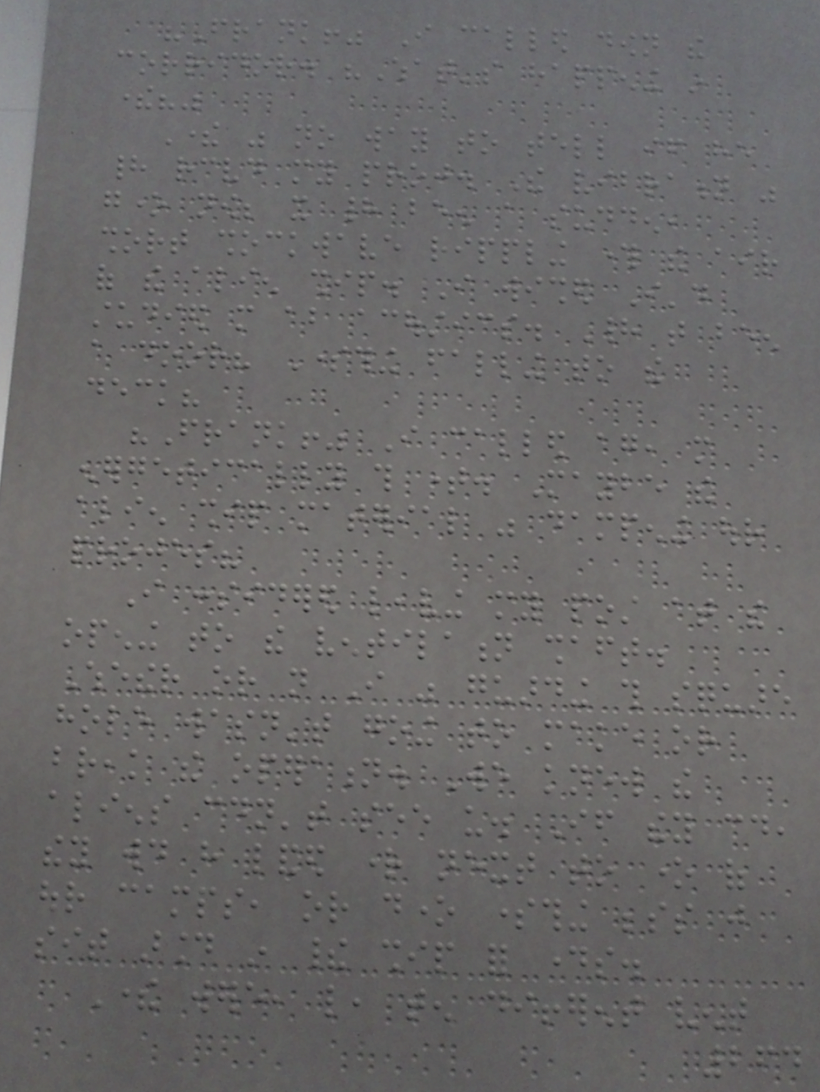"Frank!" I called down the
corridor. "What's happening in
there?"
There was no way to tell if he
had received my proj. The vibration was
gone now; it had been a sudden,
short shockwave rippling through the air
of the alien ship. I wished I'd
studied more about acoustics. Had that been
a door? Something falling to the
deck?
"Frank!" I called again, more
energetically this time. Maybe the
alien ship material was dampening our
projes?
I considered leaving my post at the
opening to the ventilation shaft.
Whether or not I was guarding this square
hole wasn't going to make or
break the operation. We knew the
aliens couldn't see us. If they could,
they would have landed right next to one of
our camps, or done something besides just
sit around in their ship for days.
There were, like, ten different vent
264
